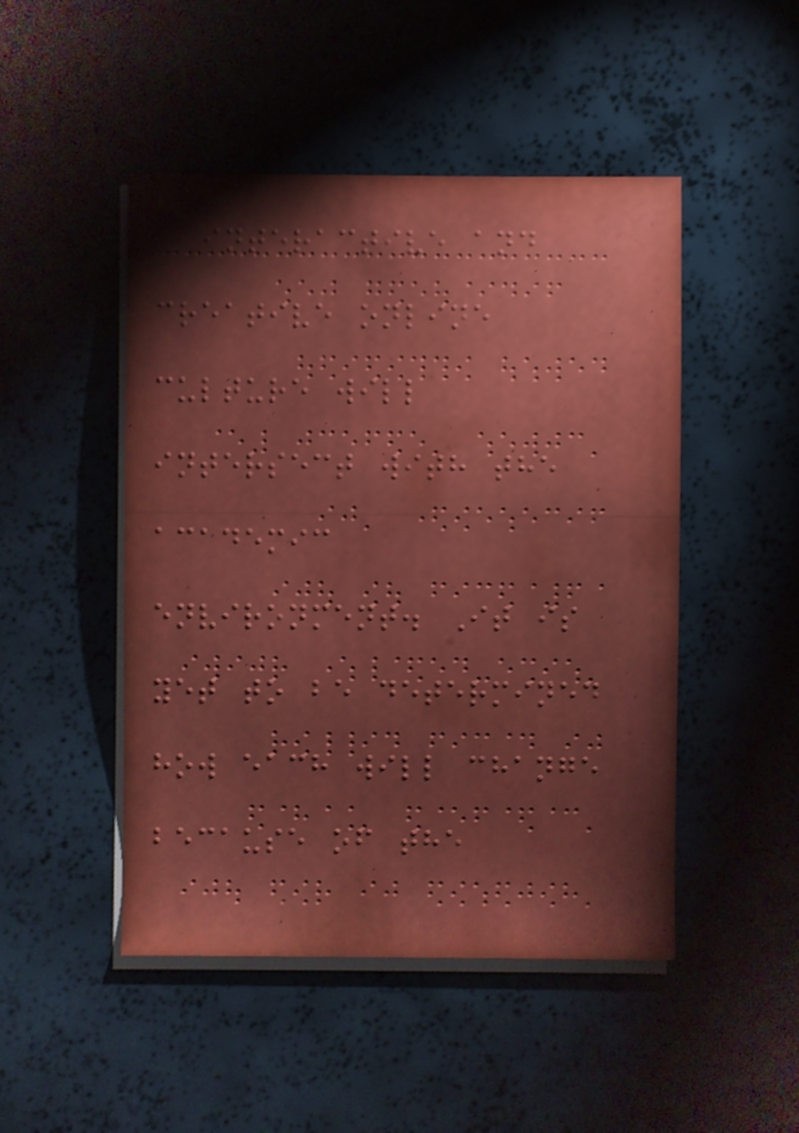interactive and
creative online
culture will
intersect with the
academic
environment. It is
yet to be determined
how each will change
because of the
